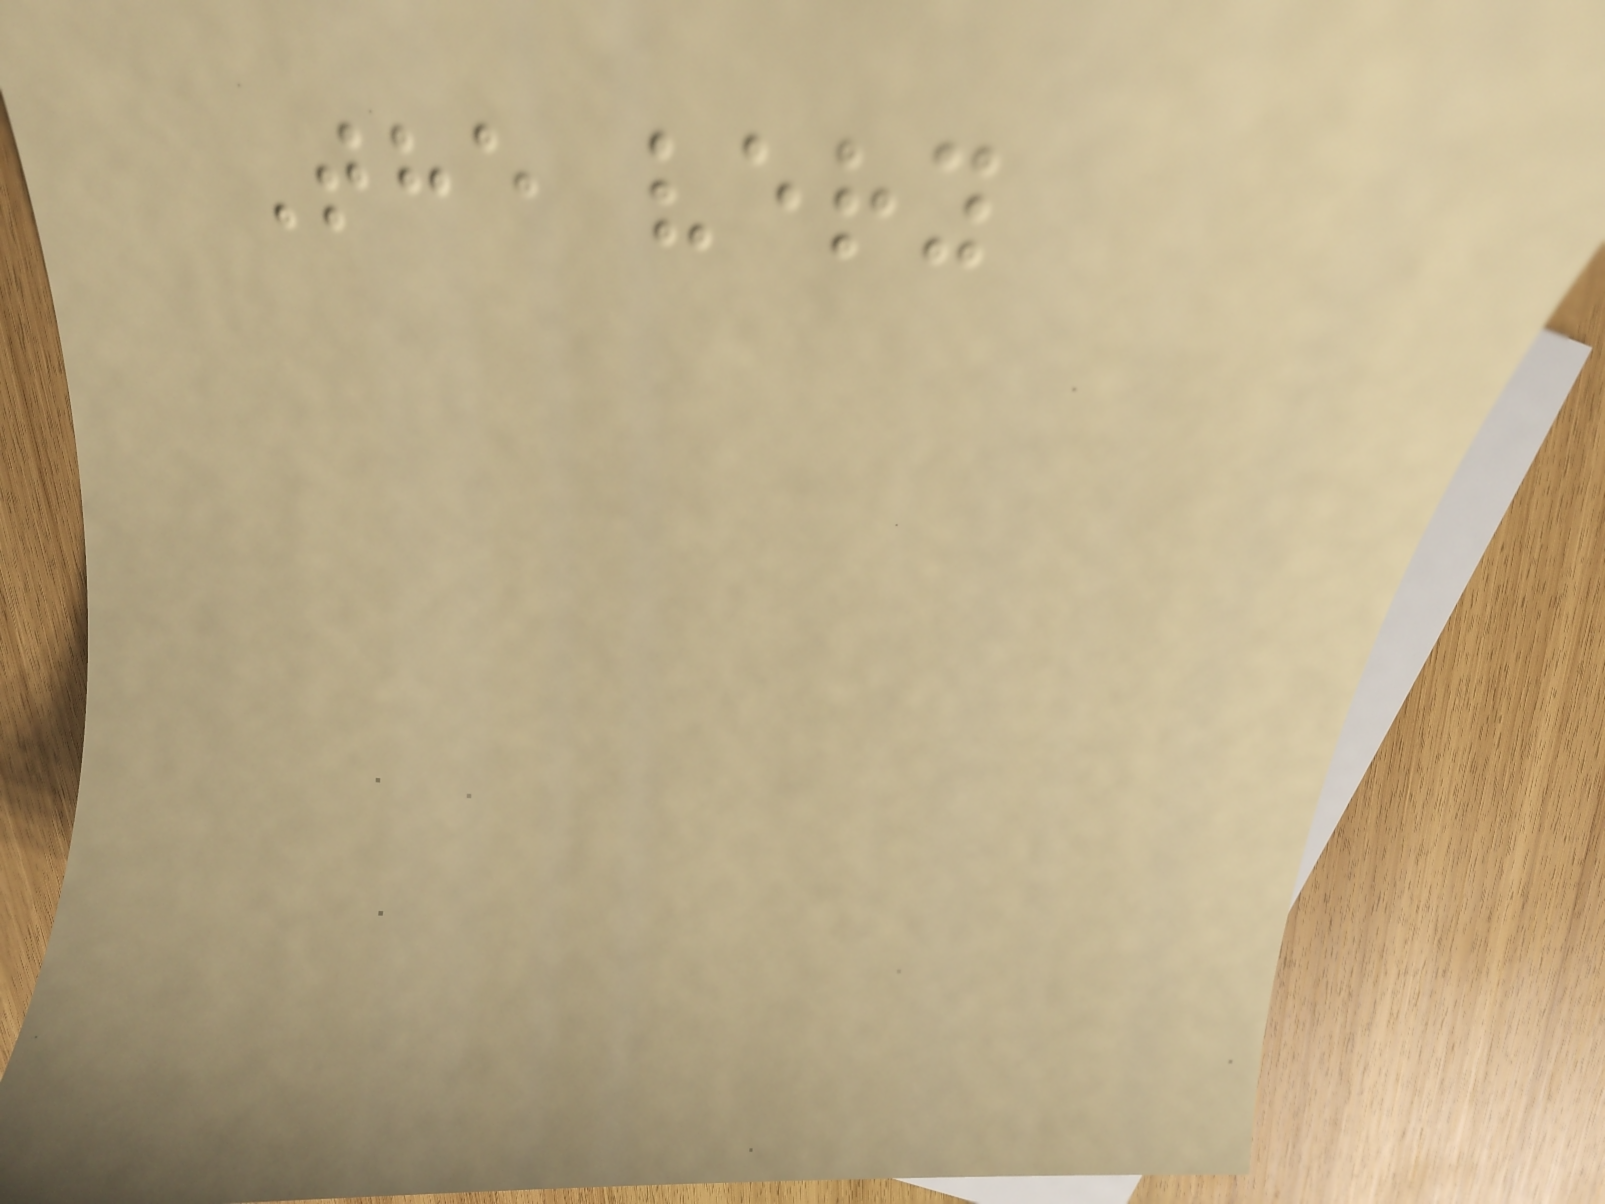The very
